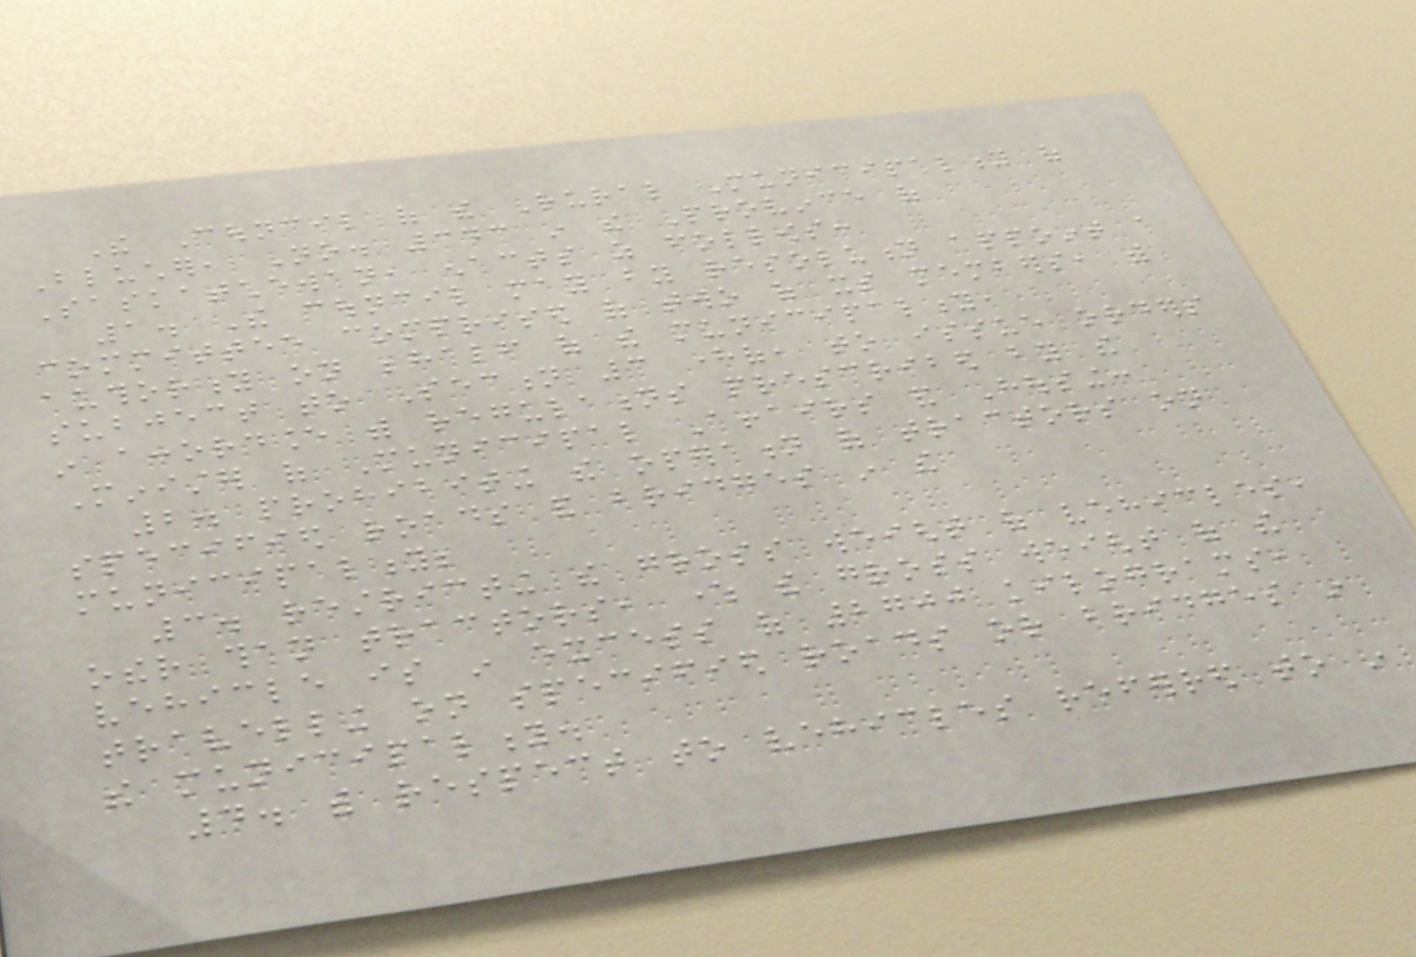The Council of the Rural Municipality of
Blucher, No. 343 in the Province of
Saskatchewan, enacts as follows:
1. The council may by resolution appoint a
committee comprised of two of its members, with
authority on behalf of the municipality,
subject to Section 3 hereof, to issue orders
in accordance with regulations prescribed by the
Minister of Municipal Affairs and Housing:
2. prohibiting the operation of tractors on
specified roads and bridges in the
municipality;
3. restricting the gross weight of vehicles,
other than tractors, where the gross weight of the
vehicle is in excess of 2700 kilograms,
travelling on specified roads or bridges in
the municipality.
4. with respect to vehicles referred to in
